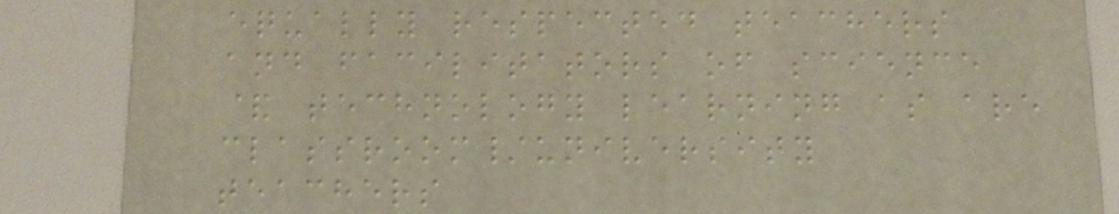equally respected teachers
and facilitators of science
& technology learning as are
classroom/university
teachers
